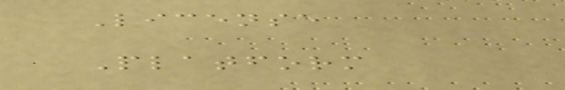License
Platform
